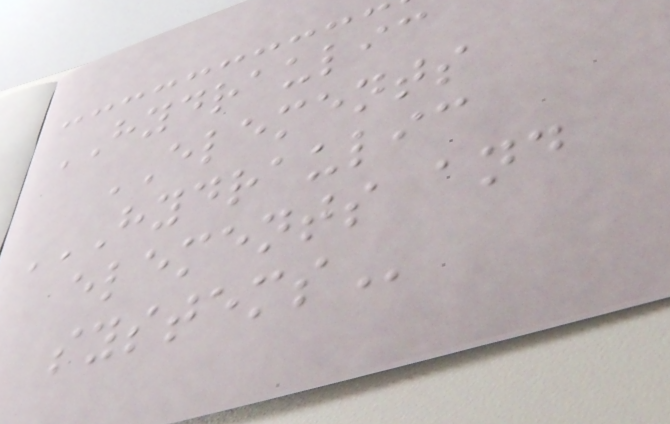HYDRAULIC
ELEMENTS
HYDRAULIC
ELEMENTS AND
SYSTEMS
